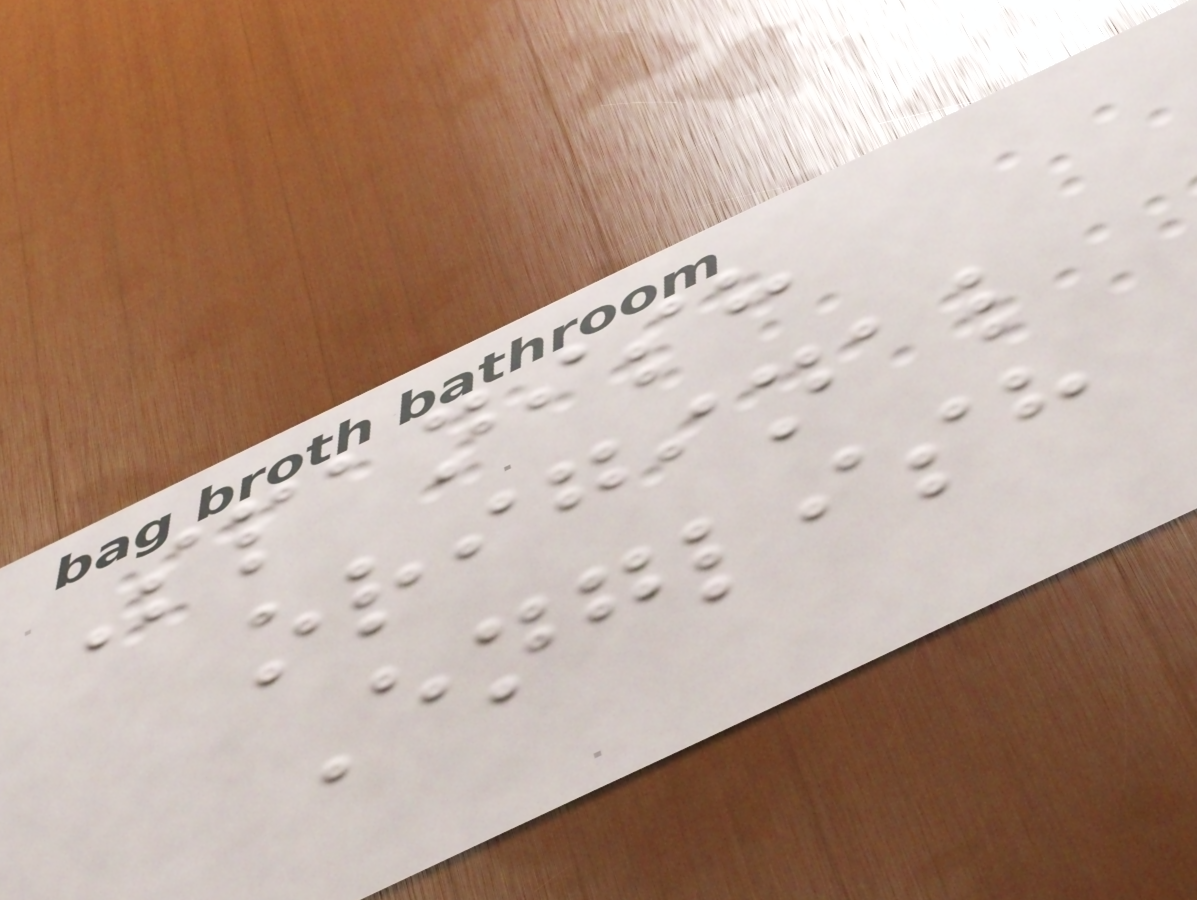Spanish
original
English
